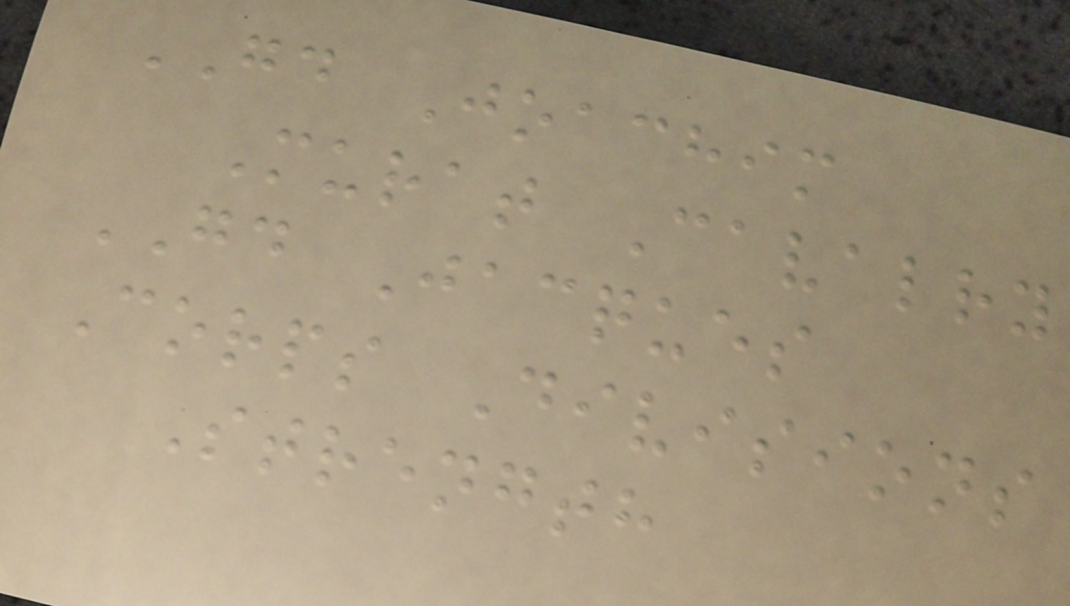GD Joachim
Murat Cavalry
GD Jacques
Corps Divisions
Strength
